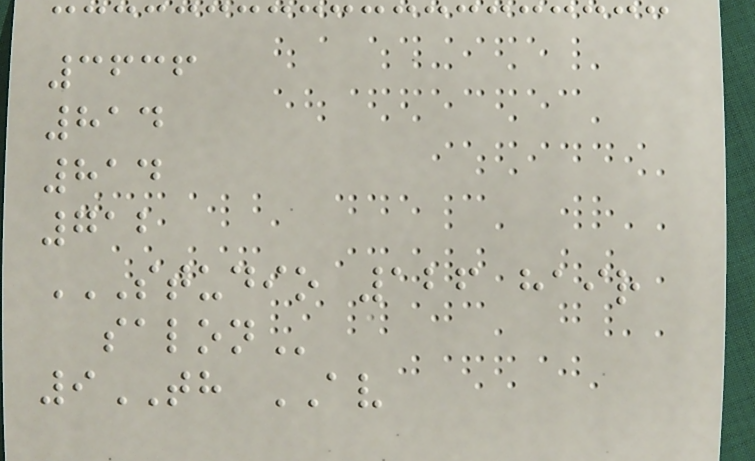3636
814
814
712
STUDIO 126 HAIR
SALON
9TH AV
